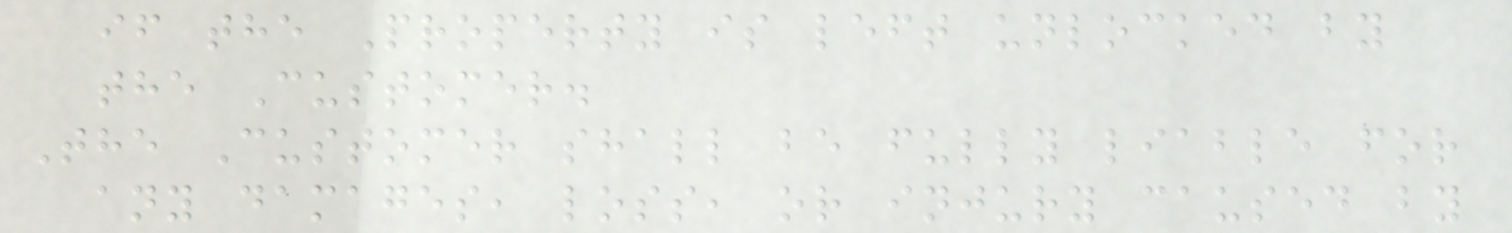if the Property is left unlocked by
the Customer.
The Customer shall be fully liable for
any damages, loss, or injury caused by
